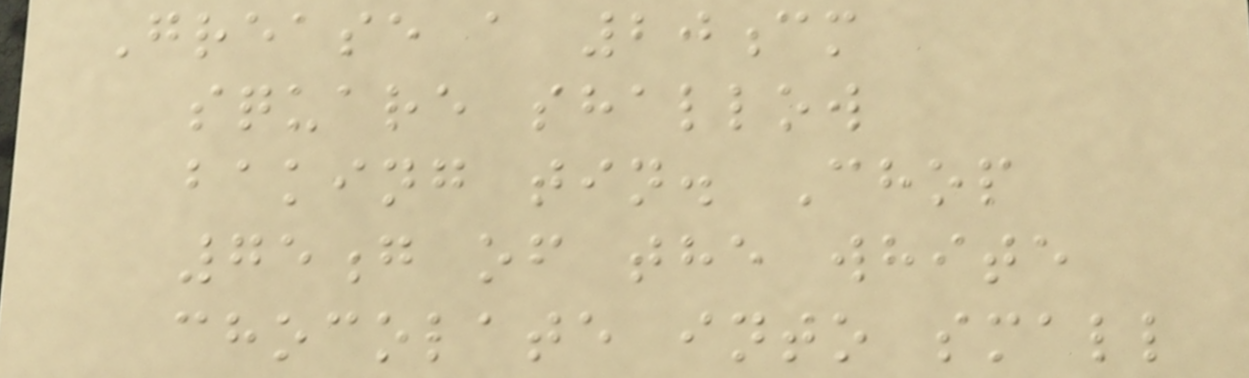Grease a 20cm
square shallow
baking tin. Chop
75g of the white
chocolate into small
